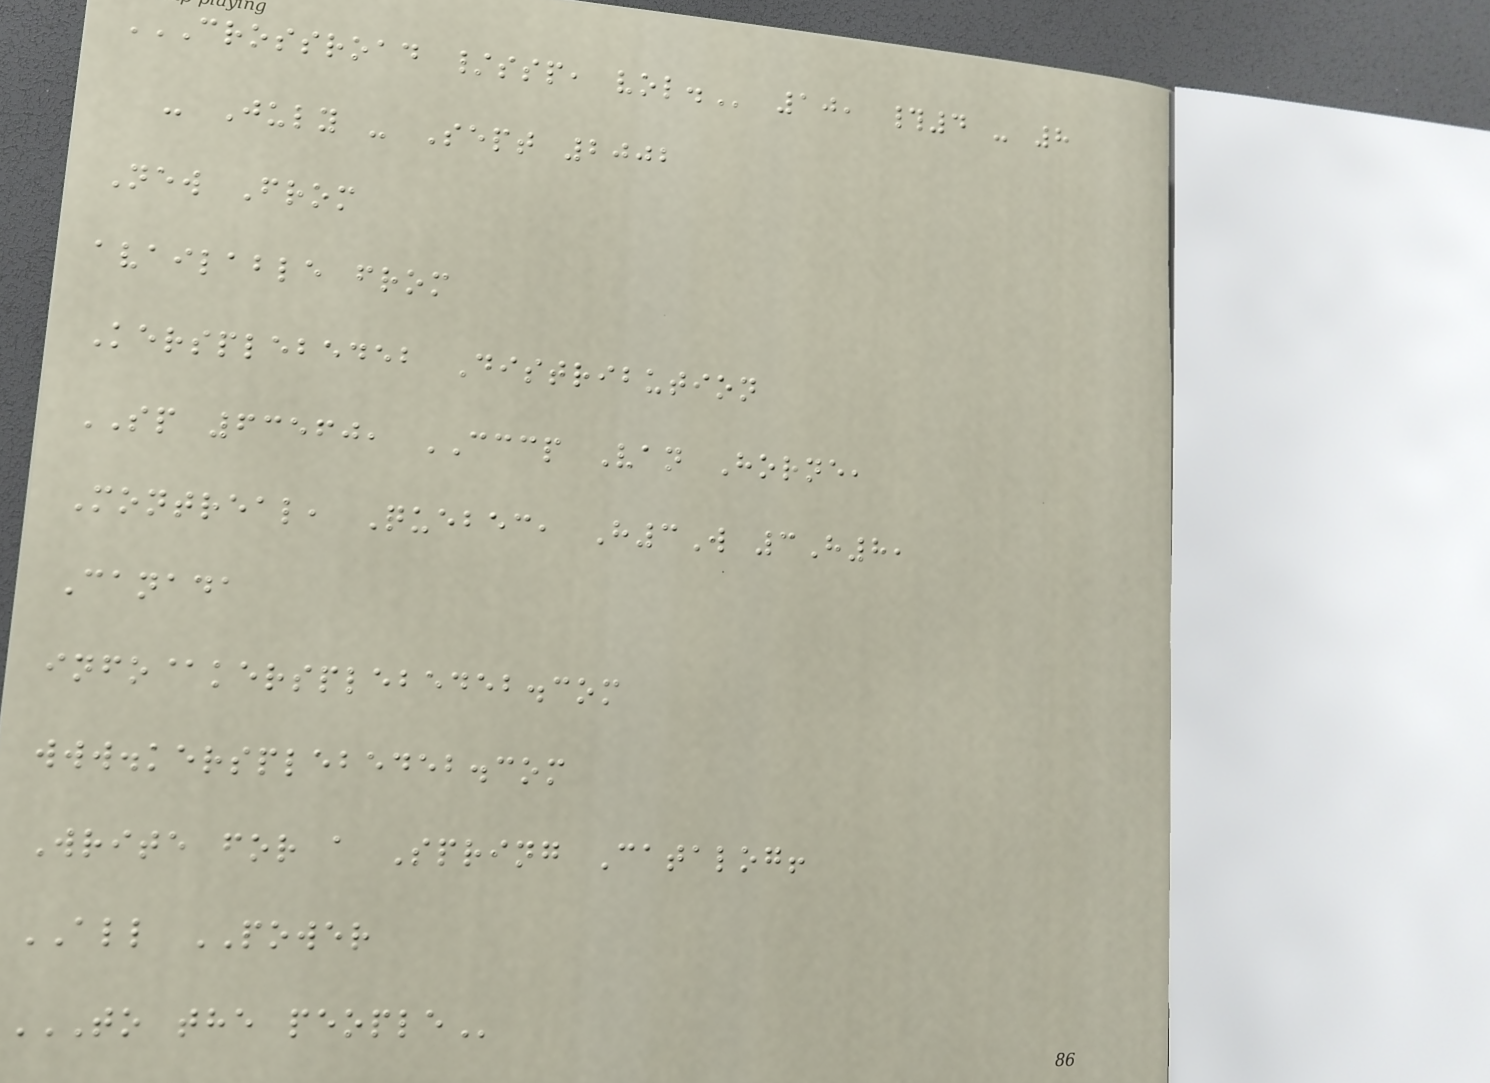CROSSROAD /SSP, VOL. 10, #4 - 8
- July - Sept 2002
New From
available from
Kersplebedeb Distribution
SP 63560, CCCP Van Horne,
Montreal, Quebec, H3W 3H8,
Canada
info@kersplebedeb.com
www.kersplebedeb.com
Write for a Spring Catalog!
ALL POWER
TO THE PEOPLE
